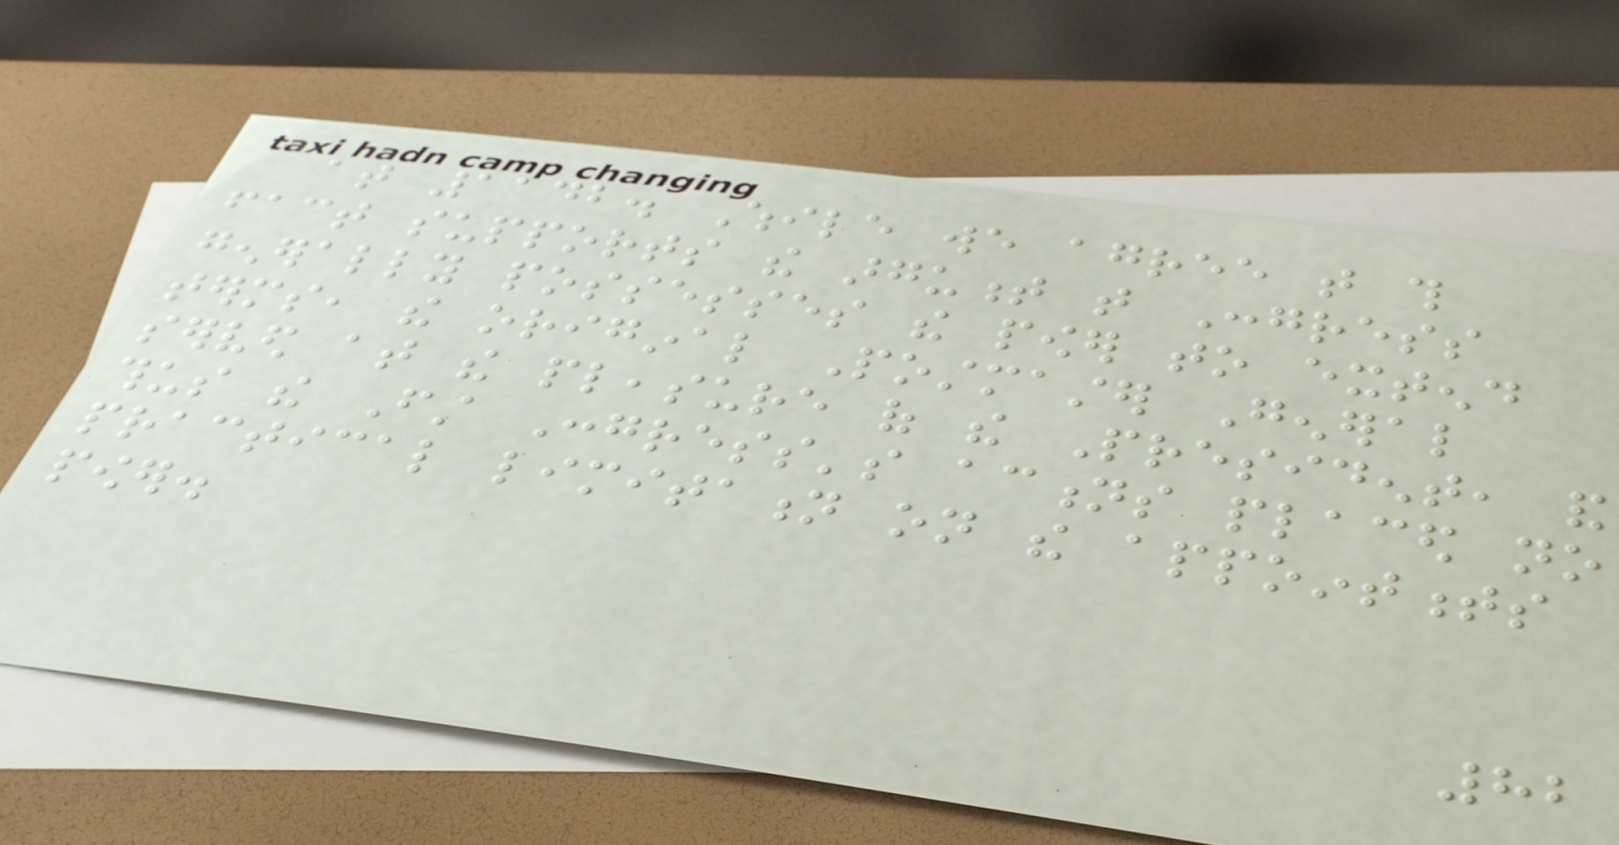at 1142. While we agree that this
fact supports the argument that Congress
generally possesses the power to extend
terms, the original Postmaster General
served at the pleasure of the President, and
thus the First Congress's actions placed no
practical limitation on the appointments
power.
82
